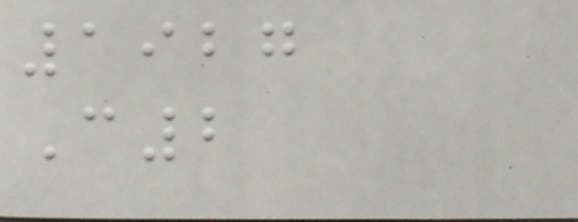1927
C2
